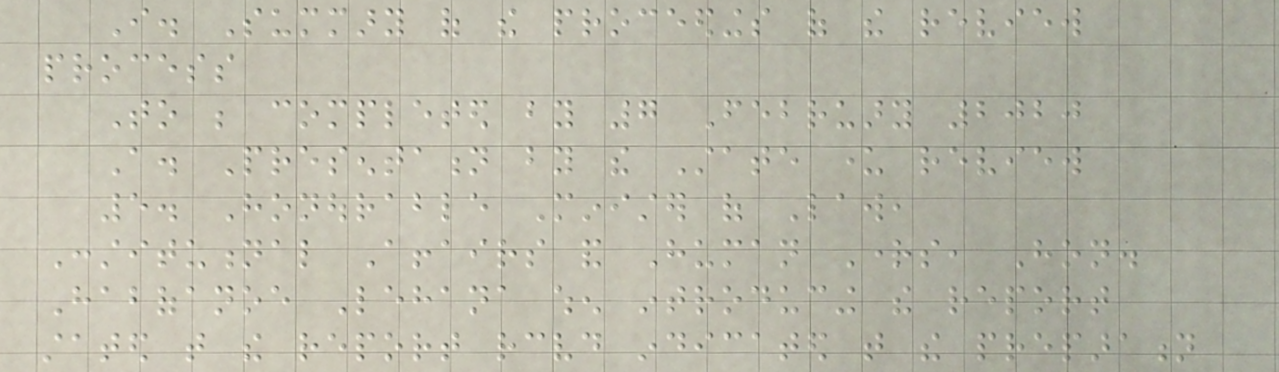I. Summary of the proceedings of the review
process
To be completed by 7 February 2020
A. Presentation by the State under review
5. Honourable Minister of Law,
Constitutional Affairs and Human Rights, Hon.
Habofanoe Lehana when introducing the report
stated that the report received indicated that the preparation
